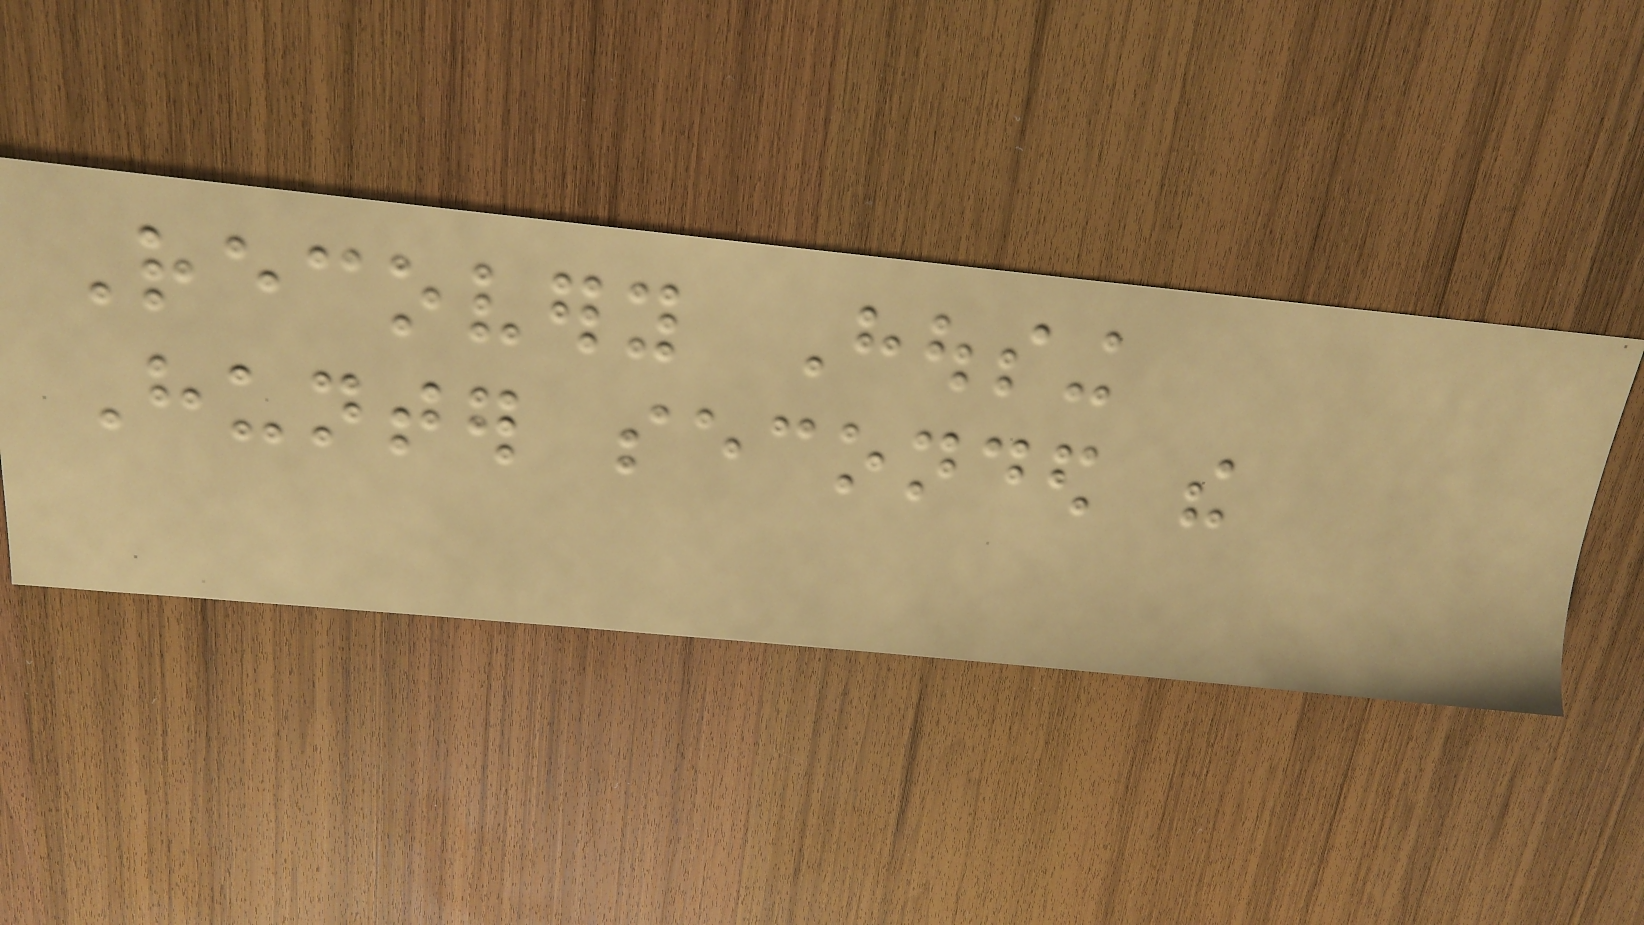Recovery Housing
Hunter seconded the
